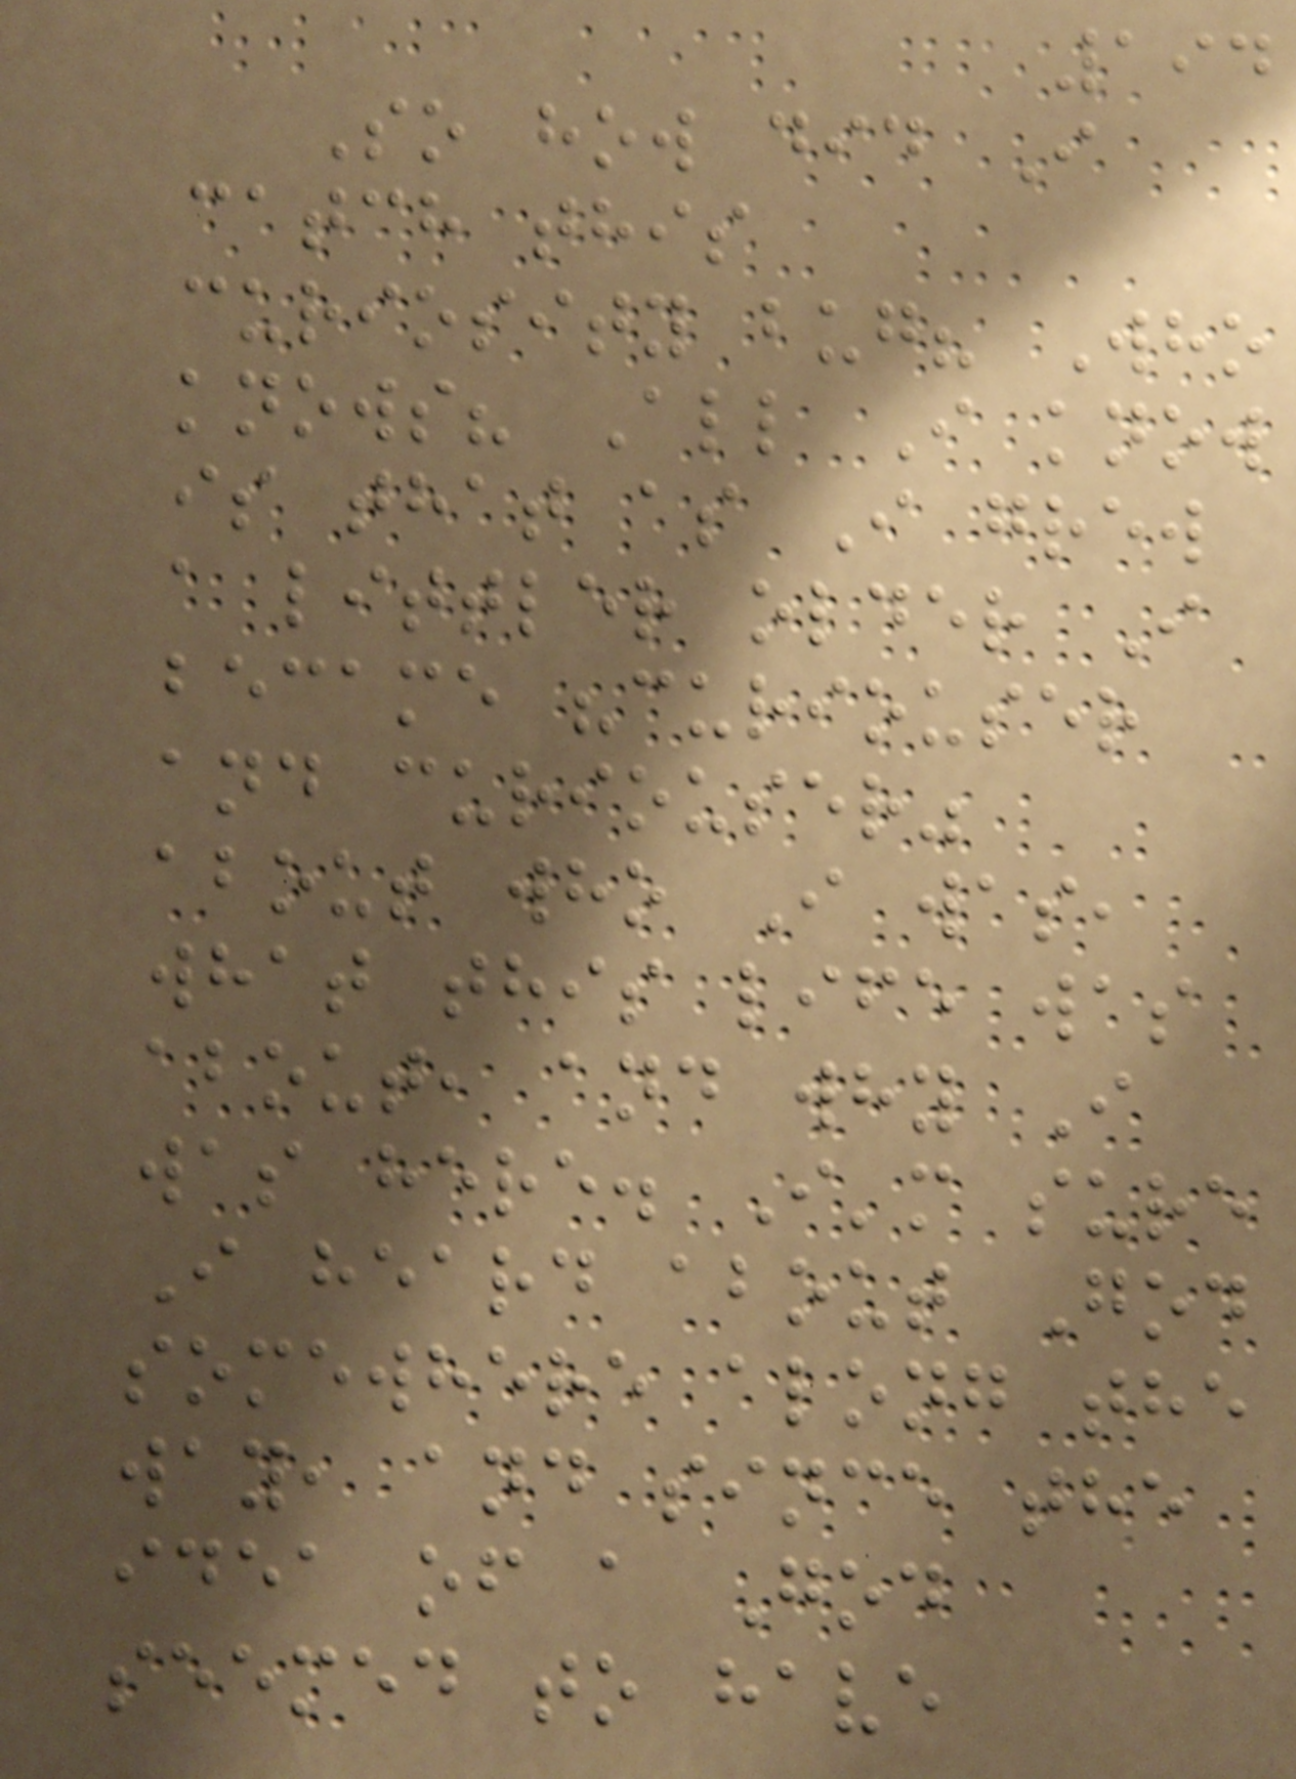194
So how did I
catch this
curiosity bug? Who
knows? All I know
is that as I grew
a littler older I
became "curiouser
and curiouser"
about who I was,
what this life was
about, and why I
was here. I'm sure
I heard about God
somewhere along the
way, and since the
idea of a God
seemed to have
